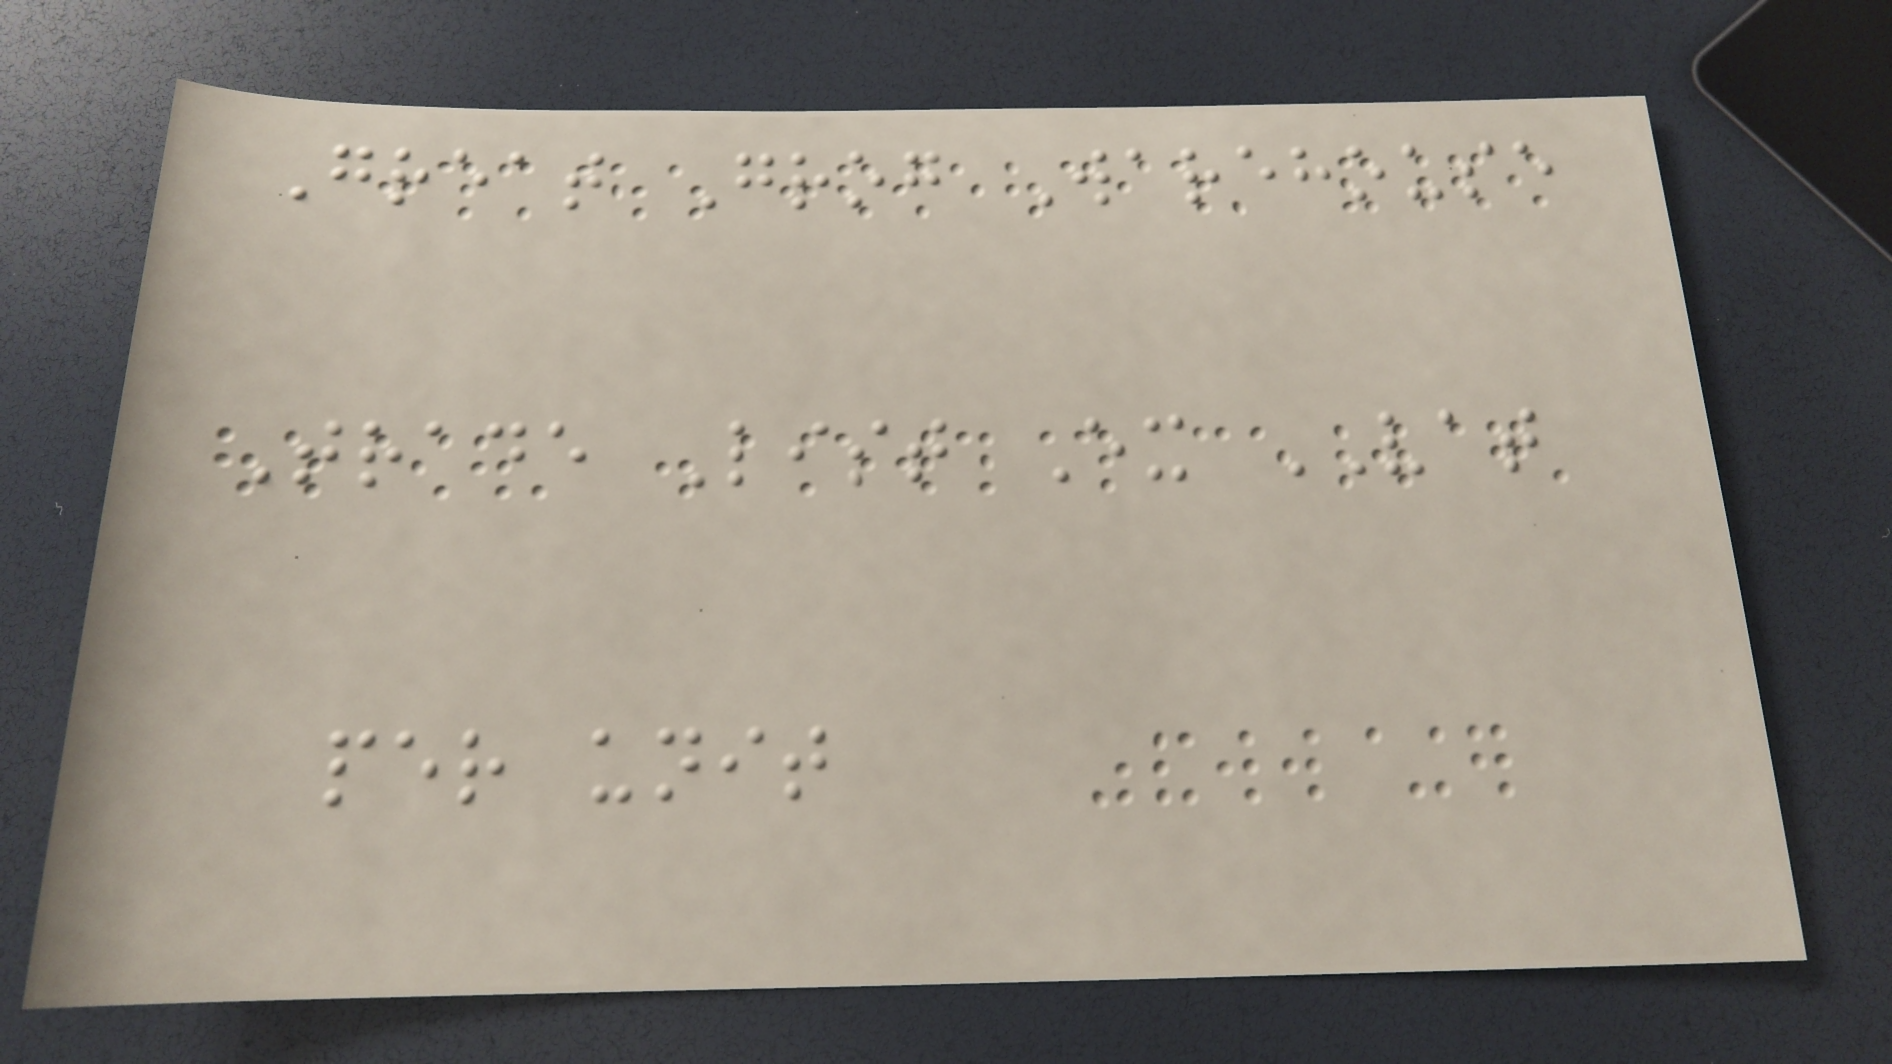Great Grog Warehouse
Trade List Ex VAT
per unit
